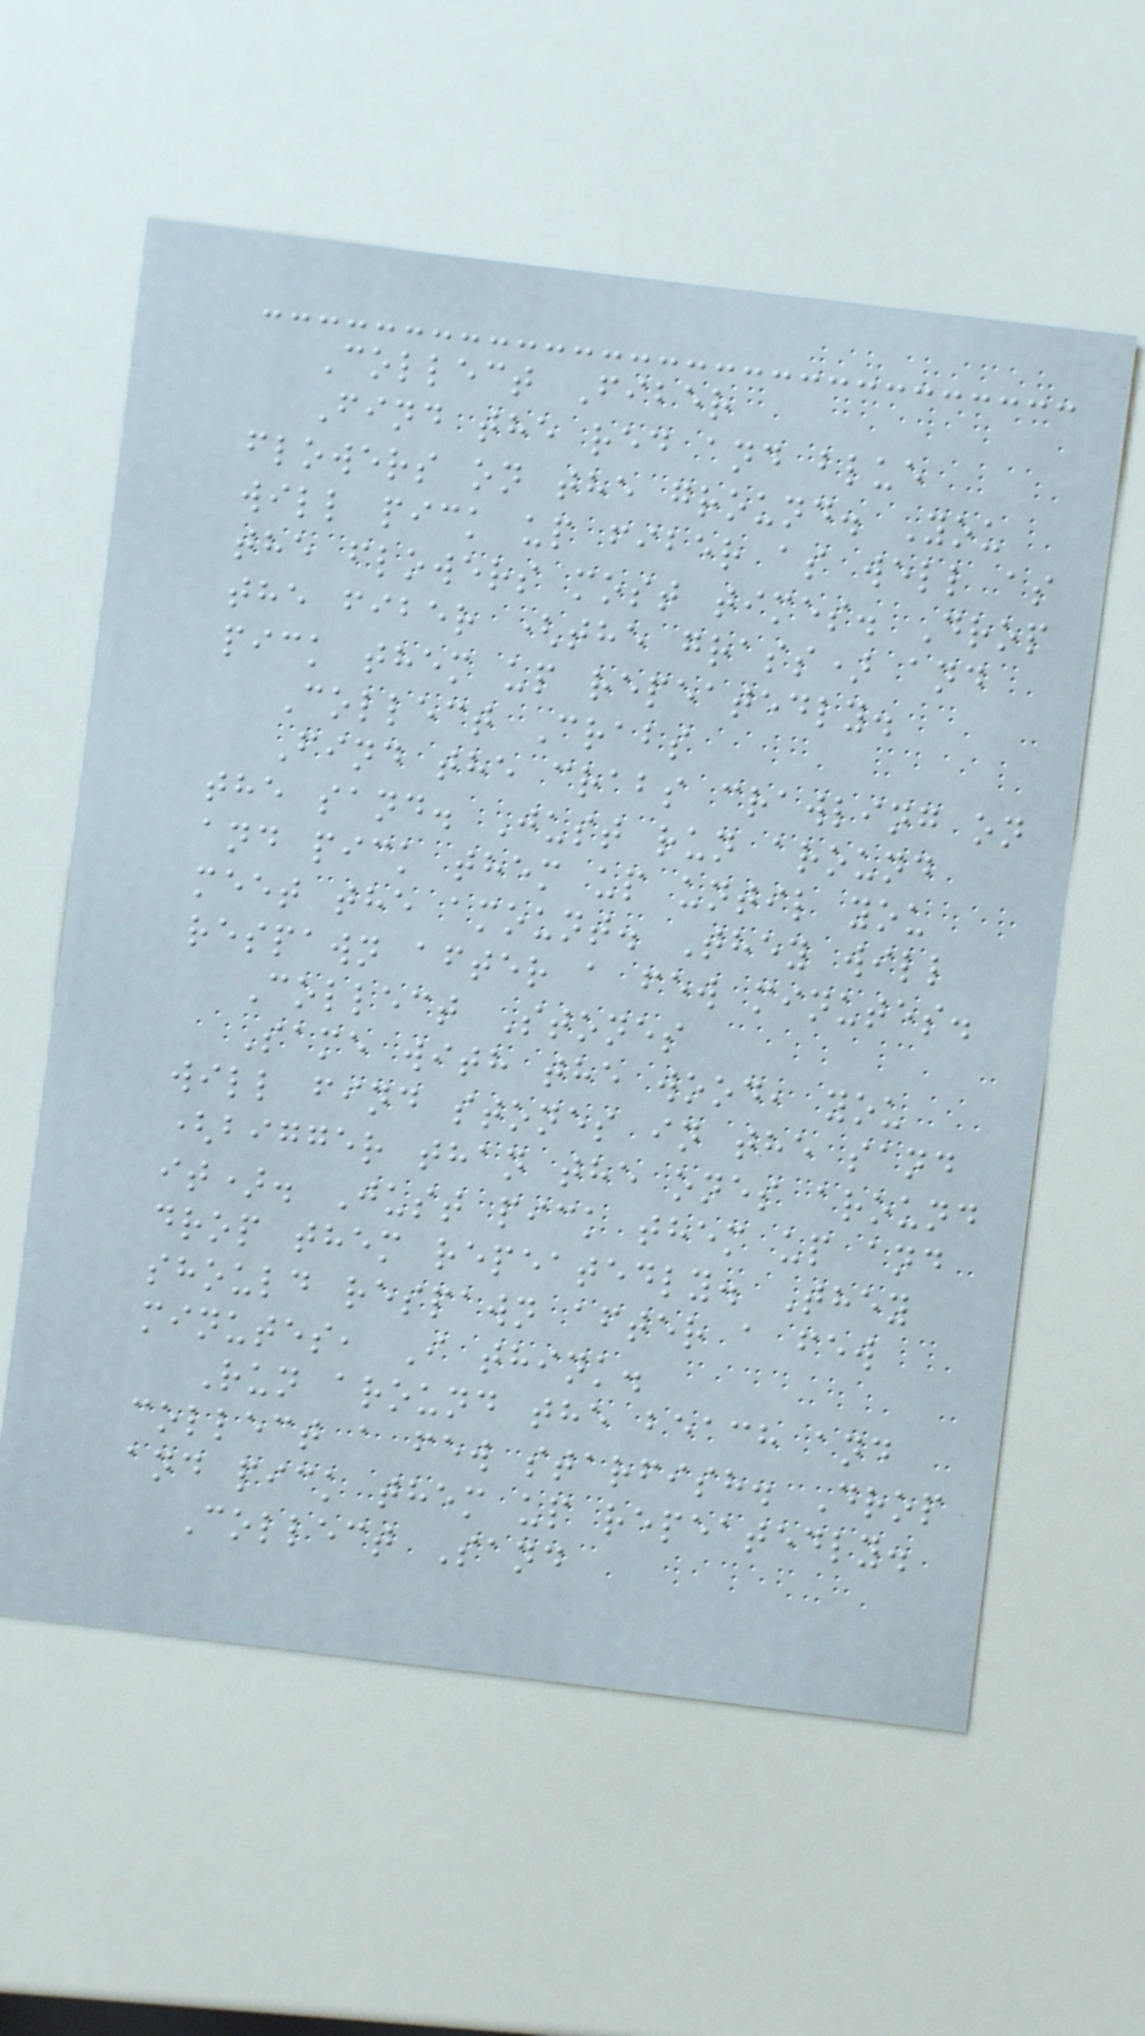Collect Fiber
Find the red and blue
flowers on the ground. You
will pick up fiber as well as
the flowers most times. Drop
the fiber (the grass) and
pick them up repeatedly.
Collect Crabs
Find the crabs crawling on
the sand. Just run around
and pick them up until you
meet the amount. They will
respawn after a few minutes.
Collect Stones
Same with the wood, you
will find stones in the sand
(bigger than the ones around
it). Just pick them up and
drop them repeatedly. They
should respawn after a few
minutes, I think.
Run around the beach and
collect a few starfish. Drop
and pick them up repeatedly.
Collect Sand
